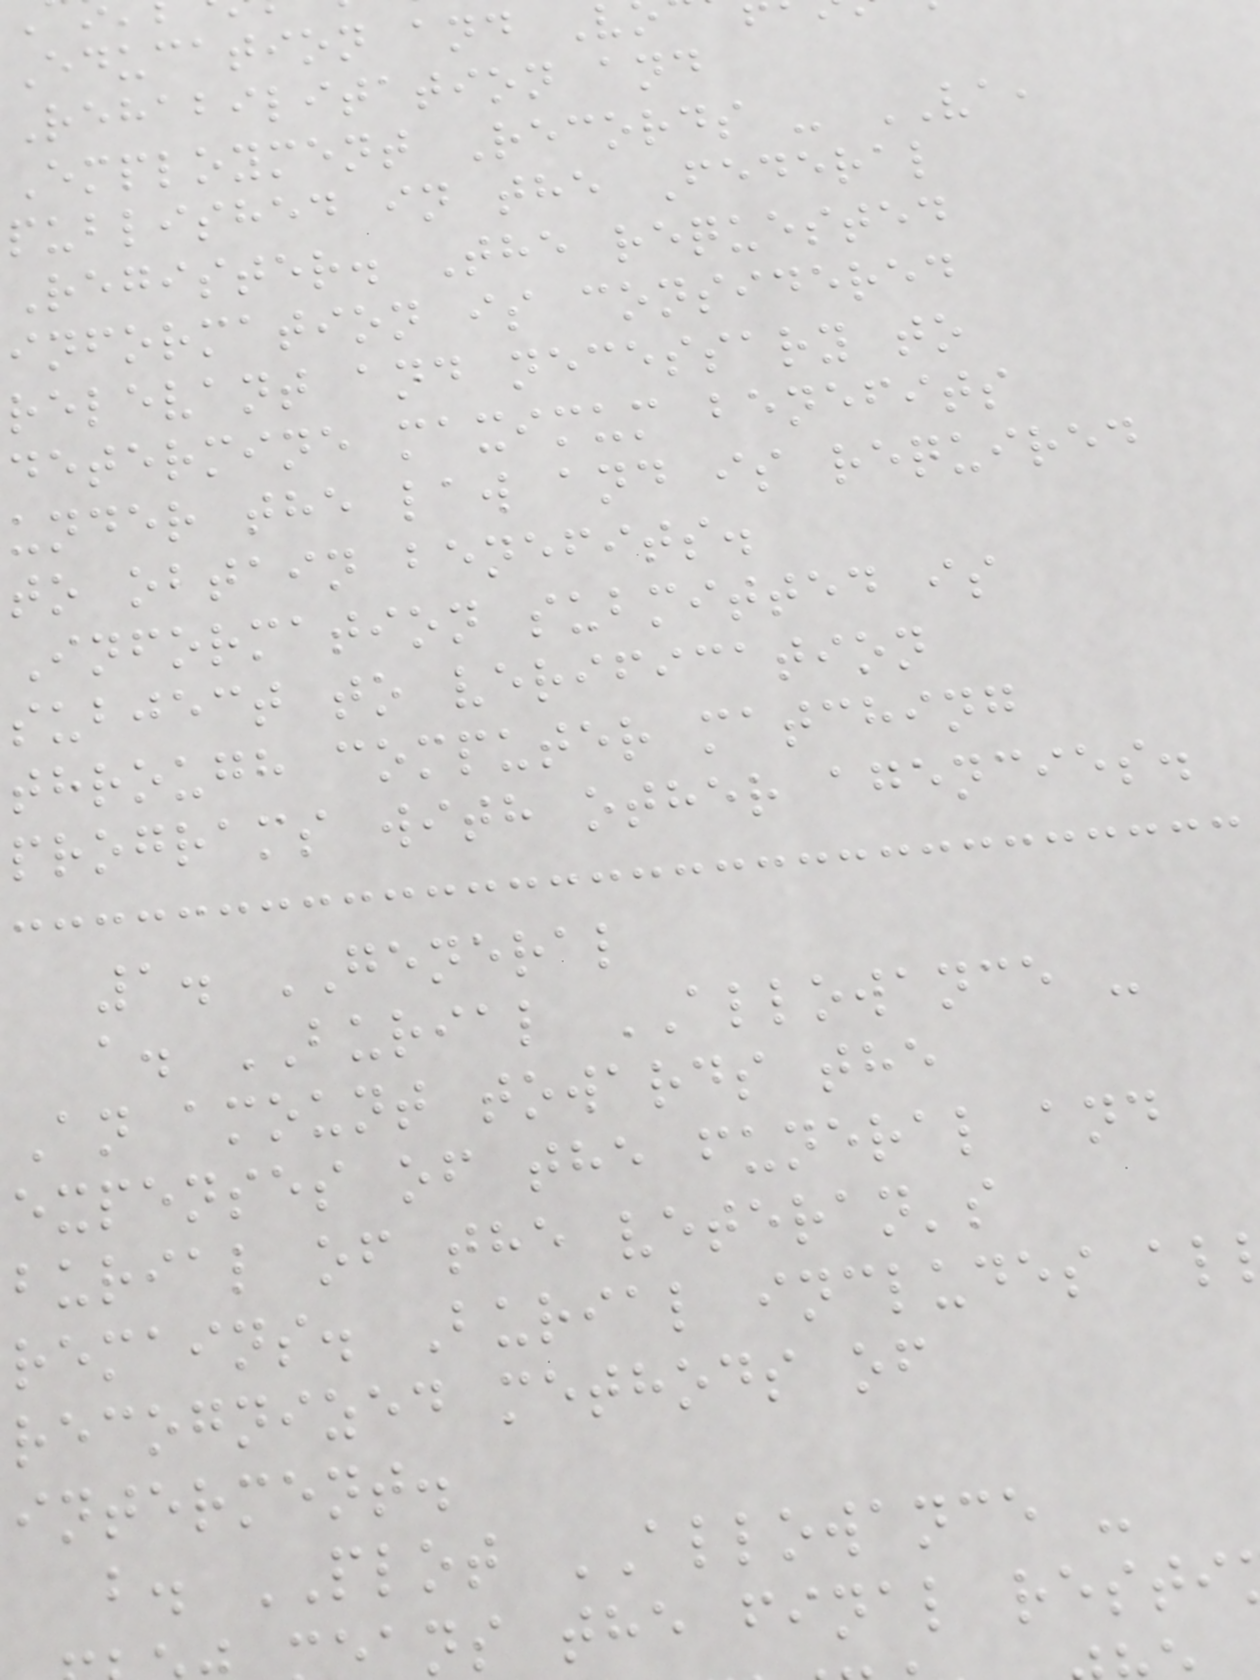Education and
Rehabilitation and
Employment Records - VA,
published in the Federal
Register. The requested
information is considered
relevant and necessary to
determine maximum benefits
under the law and is required
to obtain benefits.
Information submitted is
subject to verification
through computer matching
programs with other agencies.
1. GENERAL
a. BURIAL ALLOWANCE -
An amount towards the
expenses of the funeral and
burial of the veteran's
remains. Burial includes al
recognized methods of
interment.
b. PLOT ALLOWANCE -
ns the final resti
